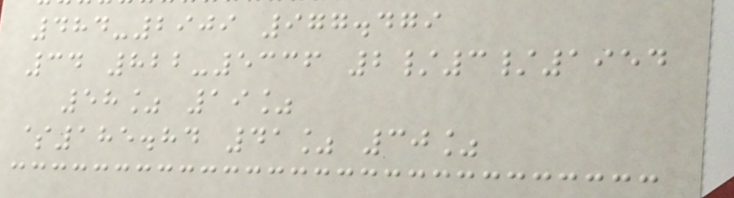484-2909 977.479
34 822-5336 2/3/1954
58% 19%
$185.84 41% 30%
